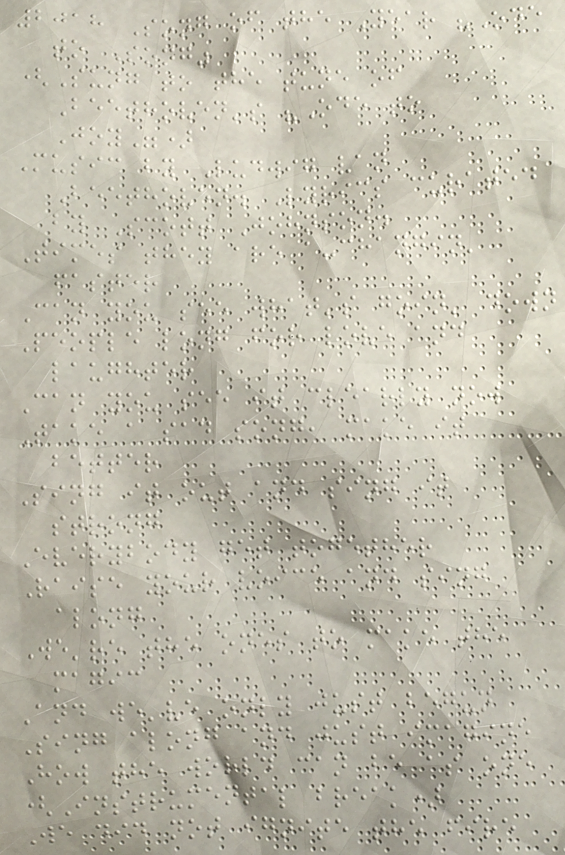2018 Song of the Year "Ode
to Song"
(Sung to the tune of
Beethoven's "Ode to
Joy")
Music by Ludwig van
Beethoven. Lyrics curated
by Scott Johnson.
Times they are a-changin'
faster
Can you see what's goin' down
People long for love and
laughter
Can you see it clearly now
Take a sad song, make it
better
Sing it out and sing it
strong
Everybody get together
Raise your voice and sing
along
We're the ones to make the
magic
And we've only just begun
Sing along and just imagine
How the world can be as one
(Instrumental break)
We did not ignite the fire
